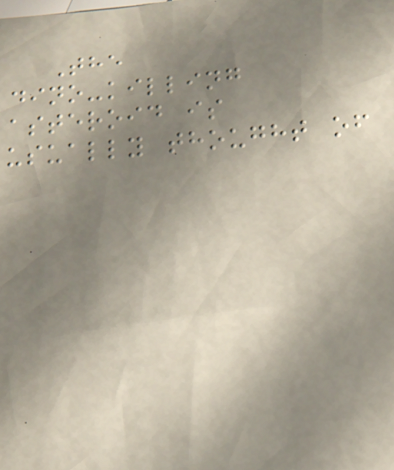The
dino-killing
asteroid is
usually thought of
